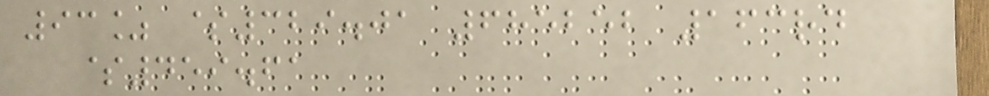93% $329.01 685252 163rd
$459.61
